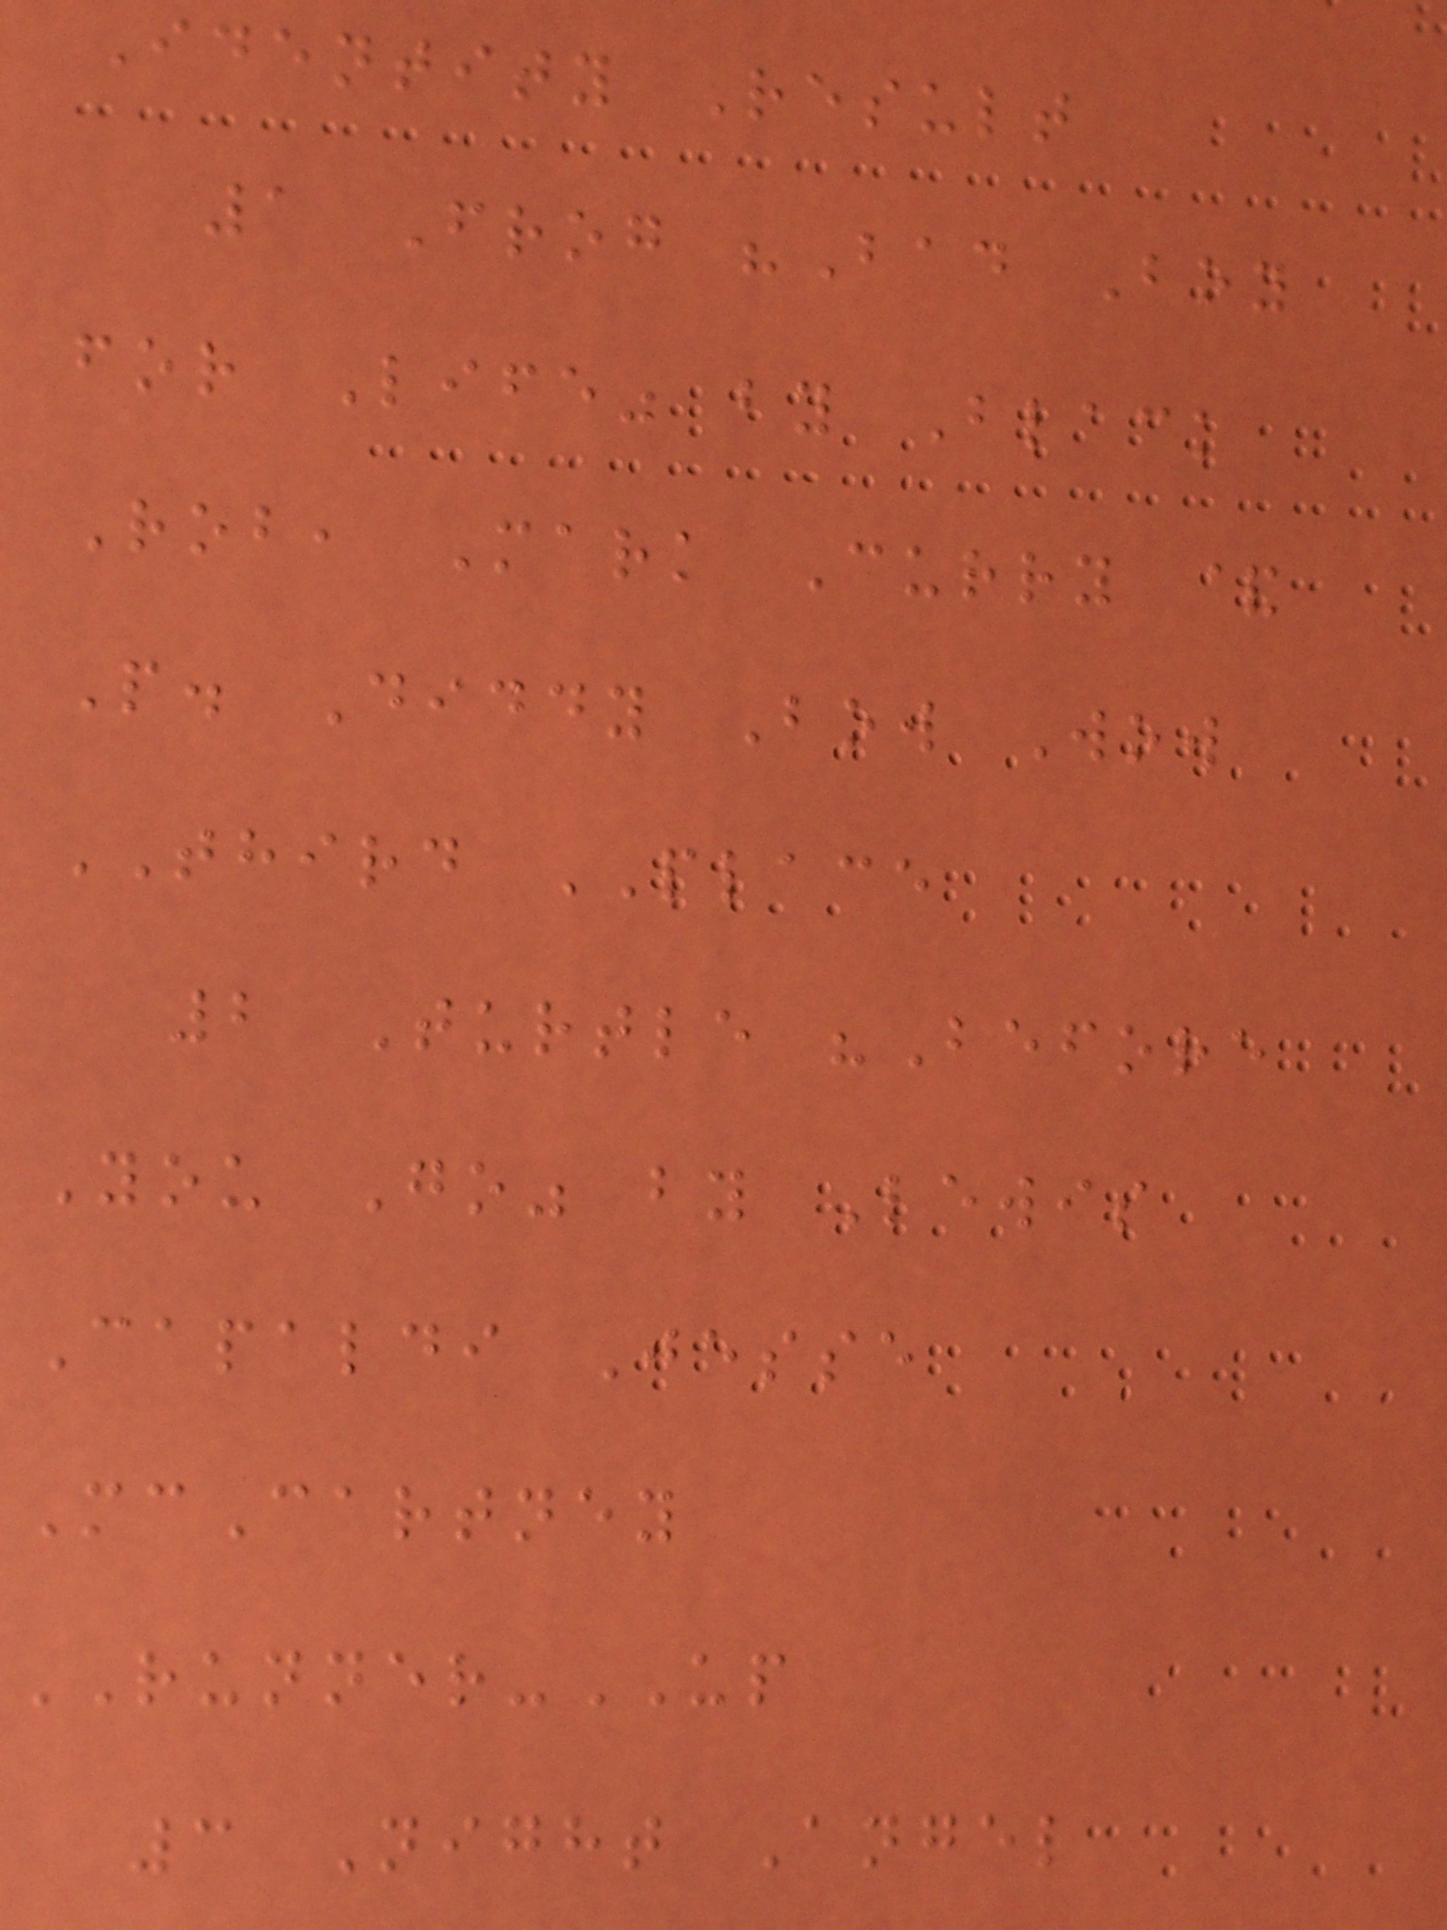Identity Result
1 Frog "Bad Boy
for Life" by Black
Rob, Mark Curry &
P. Diddy Bow Wow
THIRD PLACE
2 Turtle "Before
You Go" by Lewis
Capaldi Jesse
McCartney
RUNNER-UP
3 Night Angel
